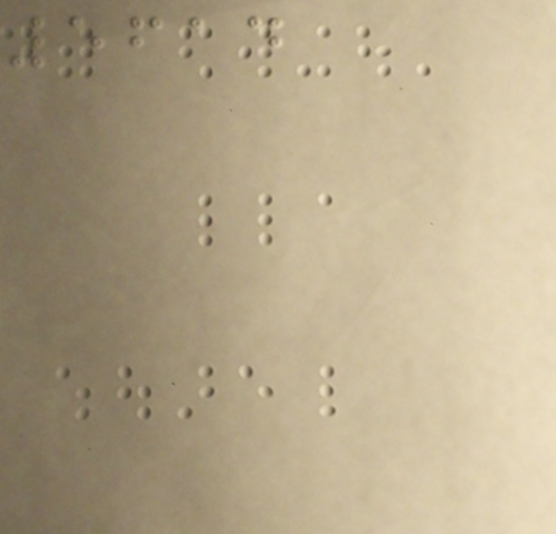5614
